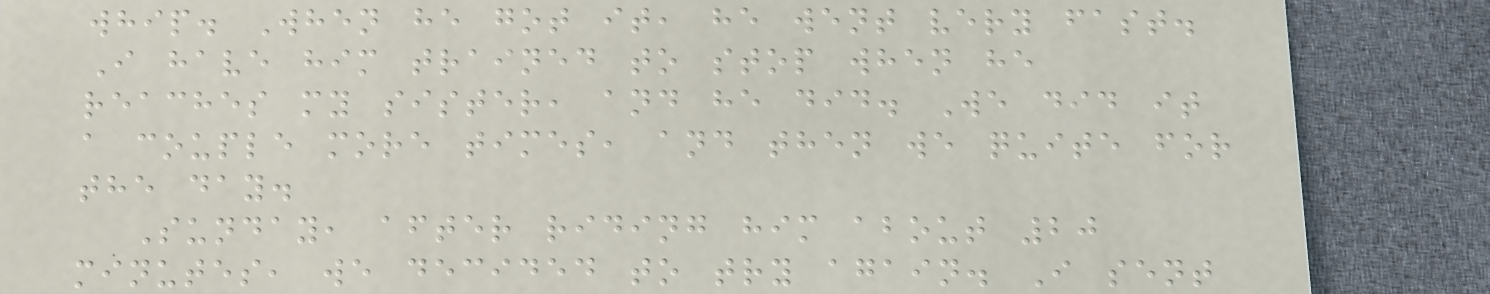whip. When he got it, he went very fast.
I have him trained to stop when he
reaches my sister, and he did. We did it
a couple more times, and then we quite for
the day.
Sunday, after riding him about 20
minutes, we decided to try again. I sent
